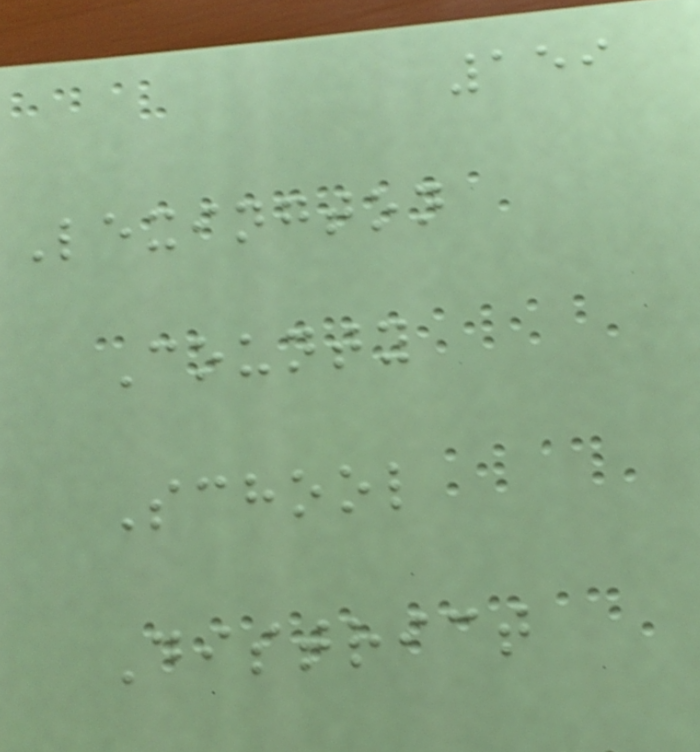159
Lexington
County
School
District
